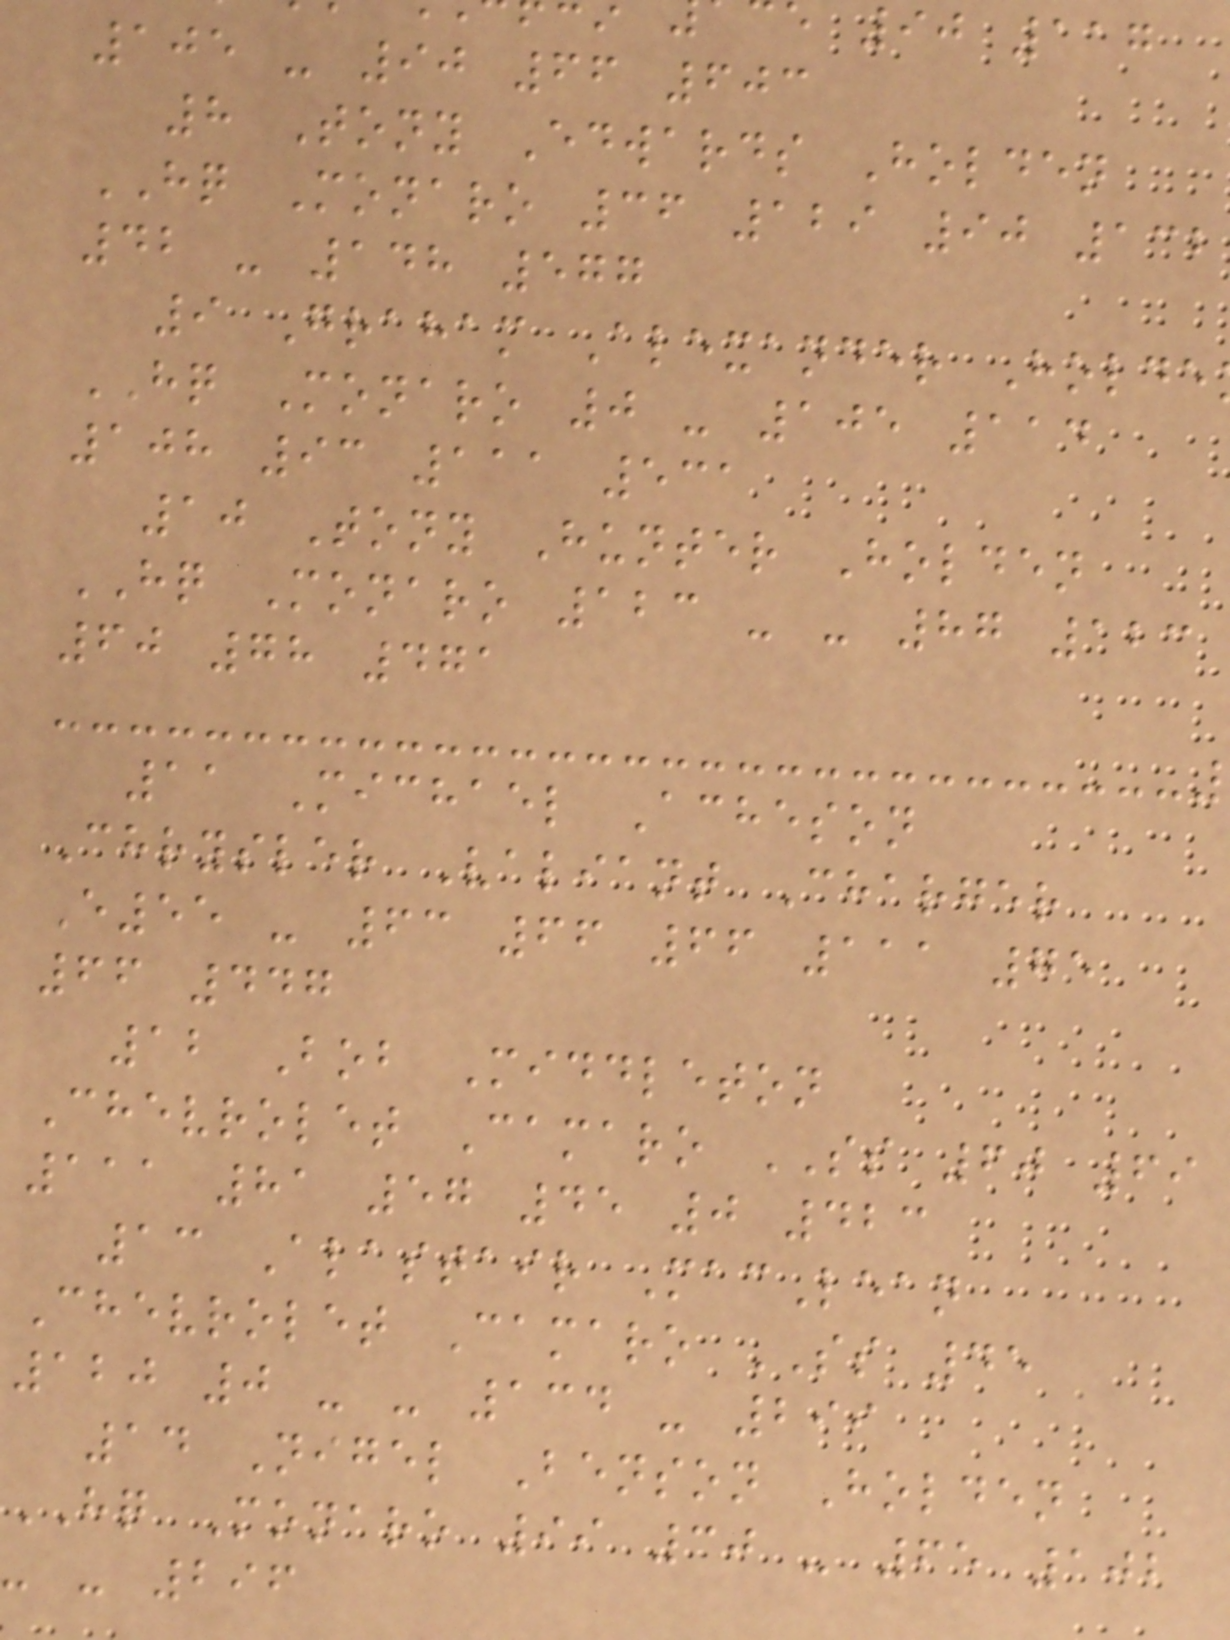90 117
105 - 90 66 603
8 Tony Edwards Holden
HQ Monaro 36 129 90 132
42 - 148 577
9 Graham Alexander Holde
HQ Monaro 0 - 105 114
108 93 111 531
10 Tony Hunter Holden
HQ Monaro 123 - - 87 123
60 78 471
11 Michael Acheson
Chrysler Valiant Charger
E55 - 63 66 66 111 75
66 447
12 Bob Middleton
Chevrolet Camaro SS 60 69
111 81 57 45 0 423
13 Alastair MacLean
Chevrolet Camaro SS 45
120 0 - - 134 - 299
14 Nigel Benson Holden
HQ Monaro 99 30 - 65 102
- - 296
